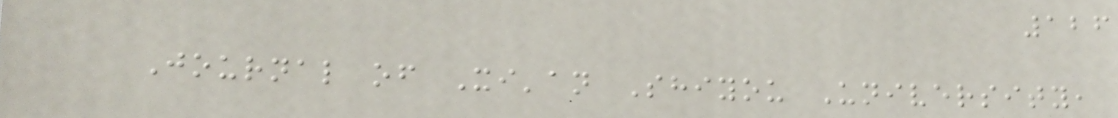126
Journal of Xi'an Shiyou University,
